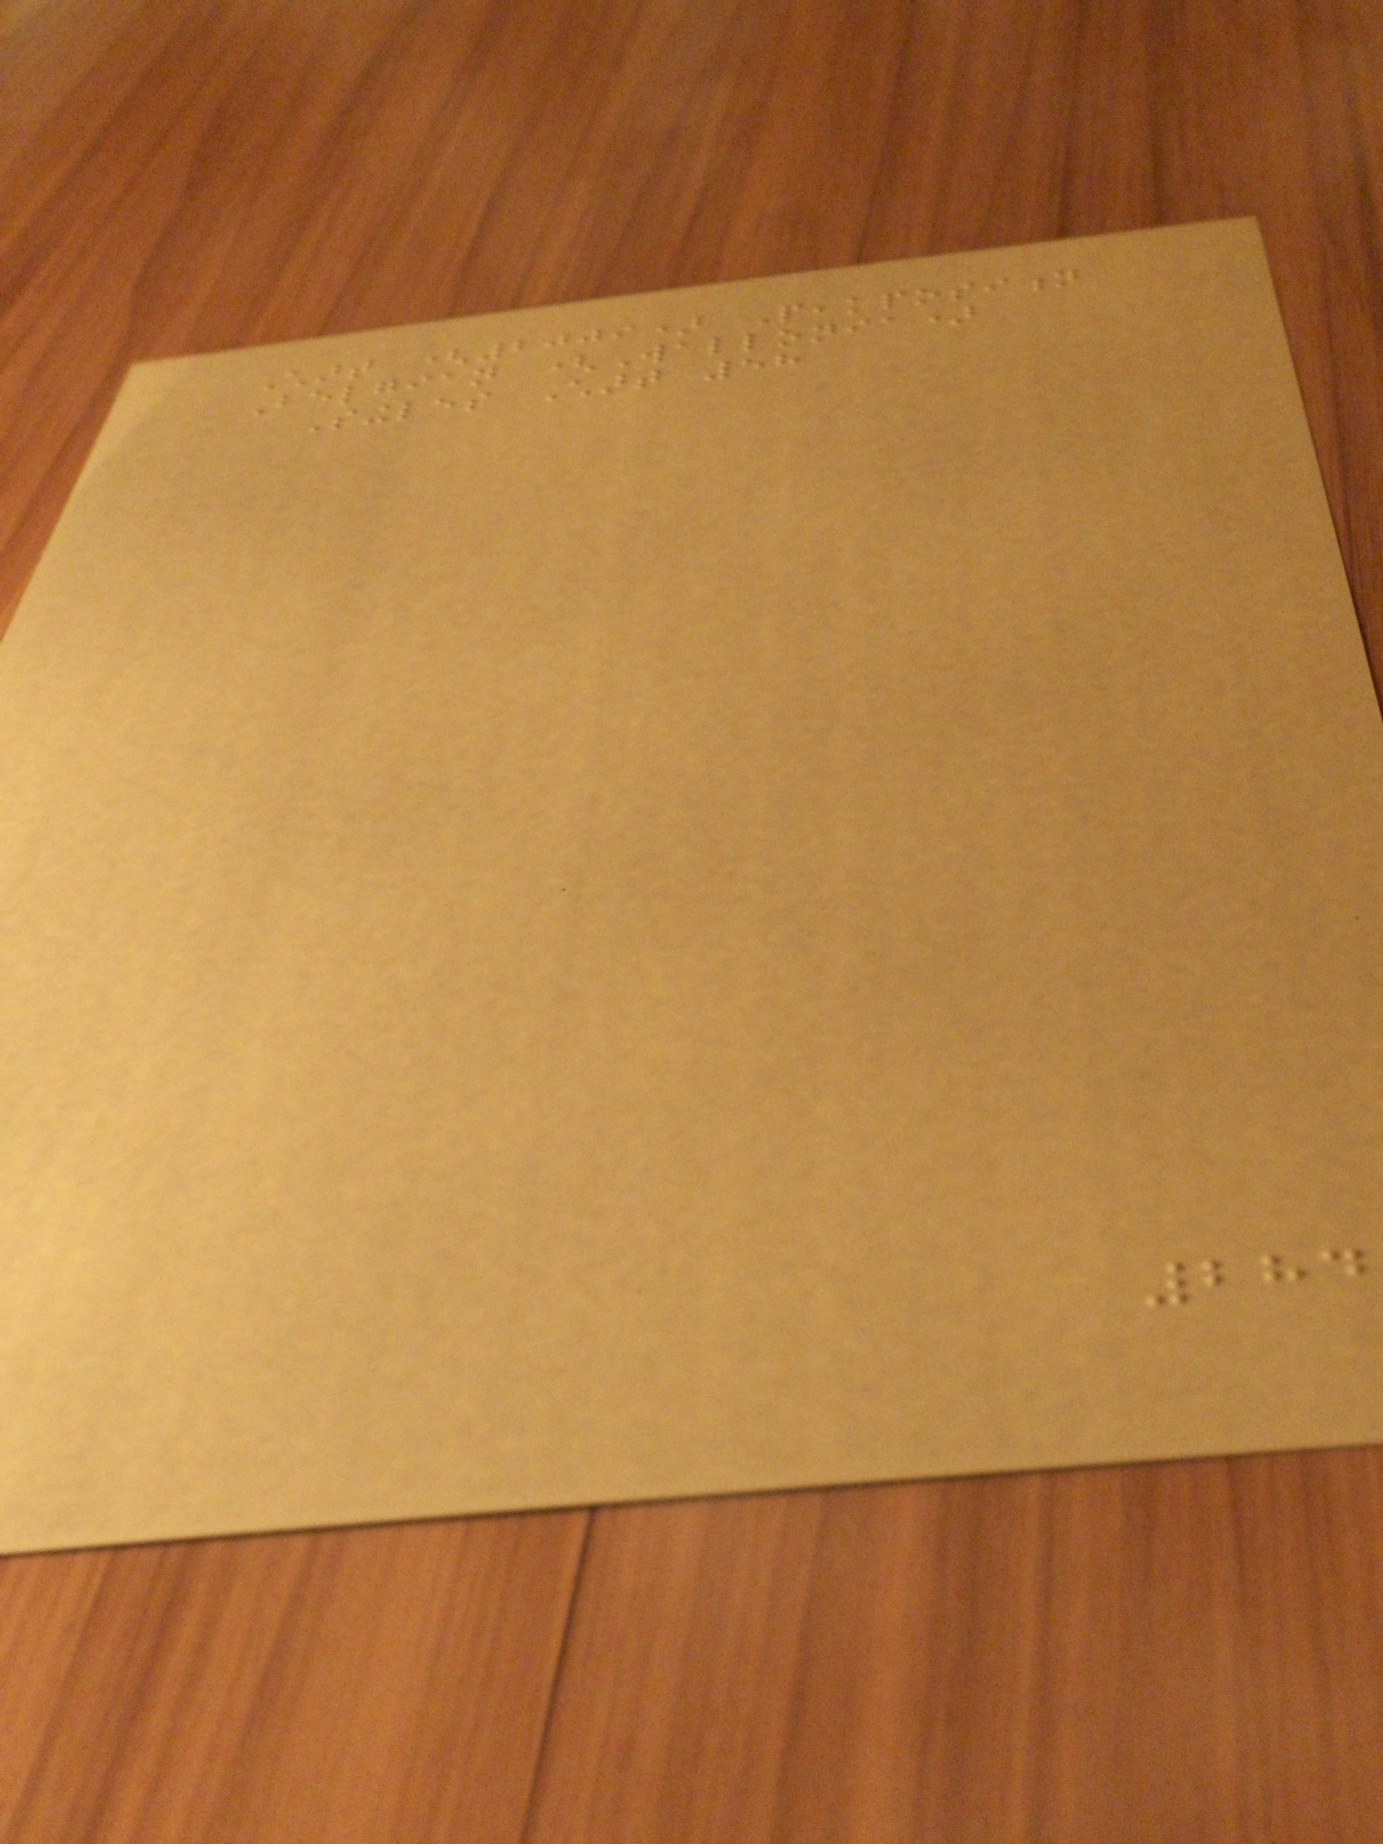Chart (2009) Peakposition
Belgian (Wallonia)
Singles Chart 58
284
